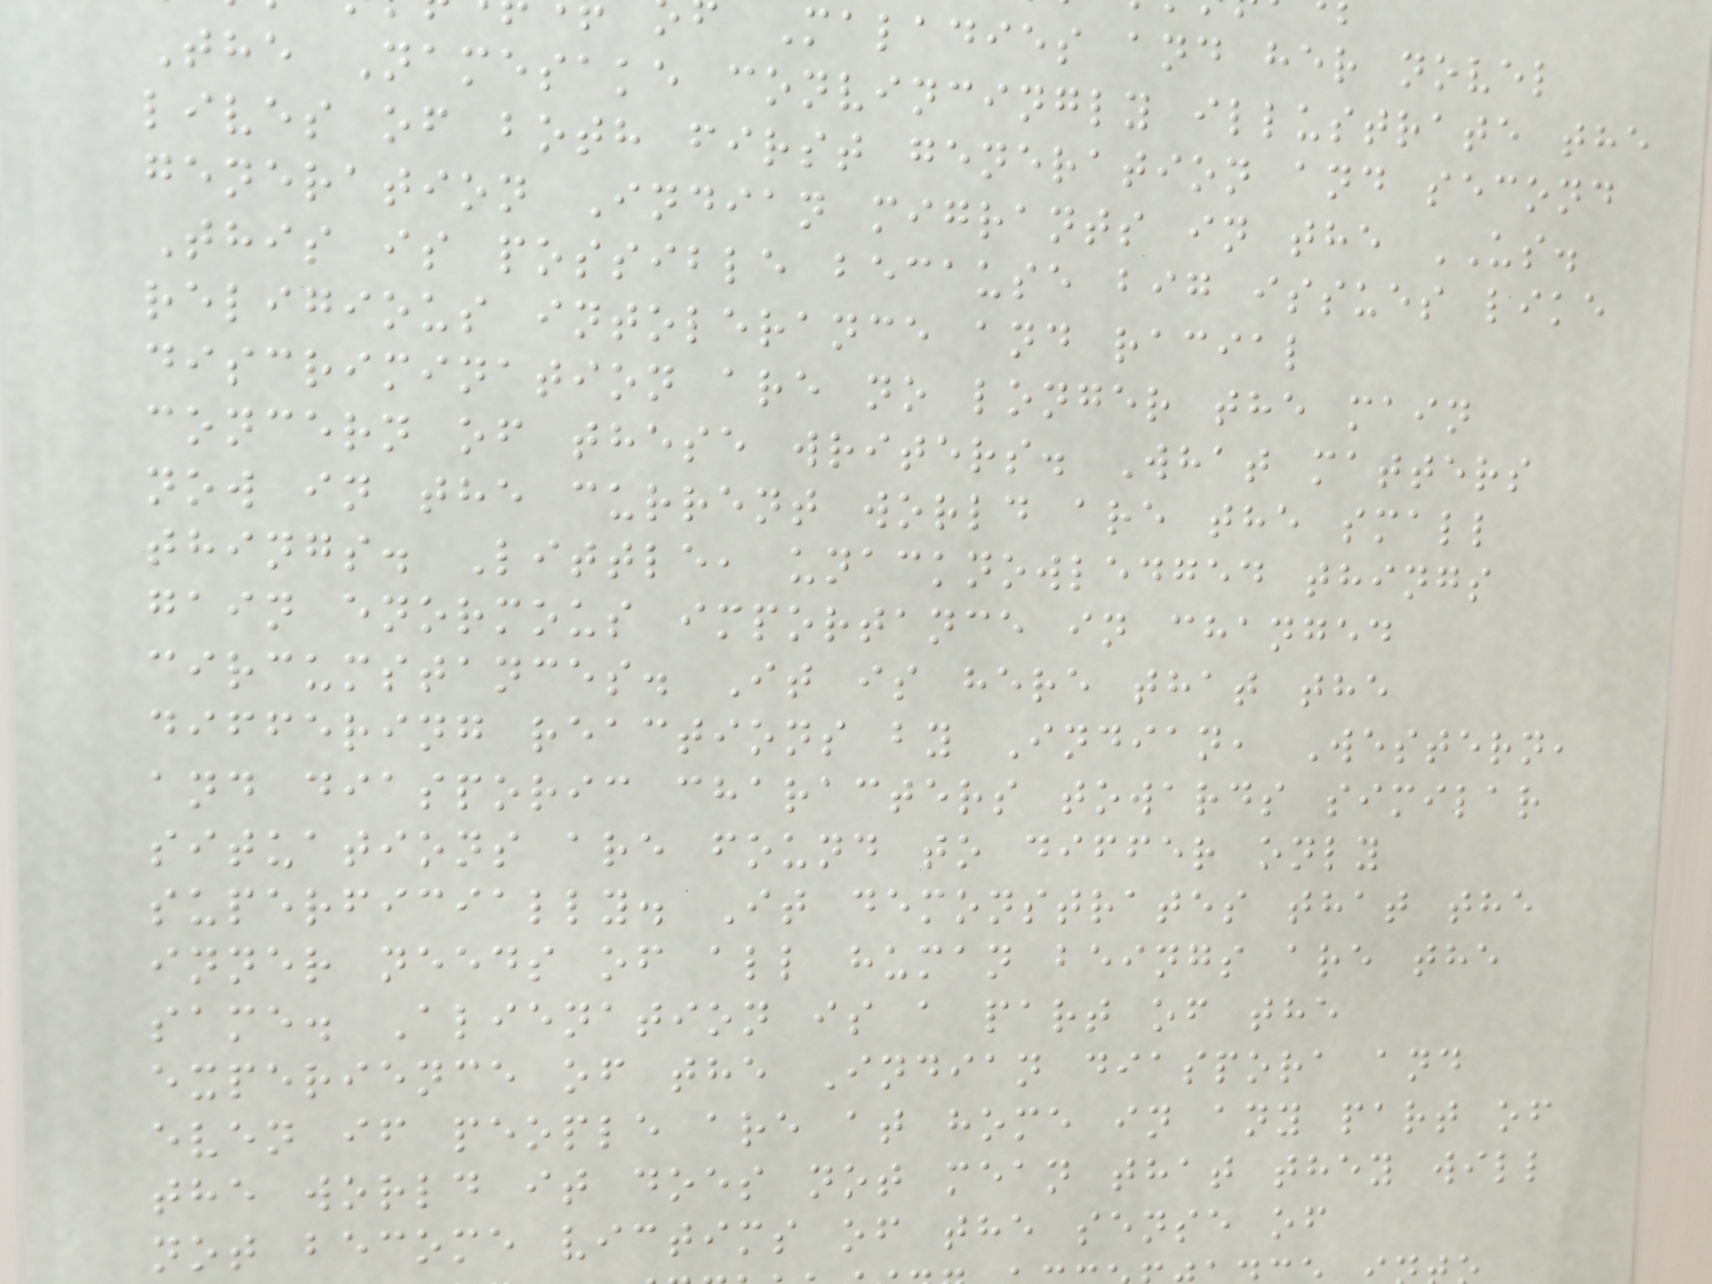Maladies and her novel
The Namesake convincingly illustrate the
lives of both first generation and second
generation Indian migrants in the US.
This is possible because big issues like
religious intolerance and racial
discrimination are no longer the main
concern of these writers. What matters
now in the current world are the small
things. Little, unacknowledged things
gain enormous importance in changed
circumstances. It is here that the
differing reactions by Indian, Western,
and diasporic characters towards similar
situations are found to differ only
superficially. It demonstrates that the
inner needs of all human beings are the
same. Alienation is a part of the
experience of the Indian diaspora and
even if people are at home in any part of
the world it does not mean that they will
not become victims of the sense of
